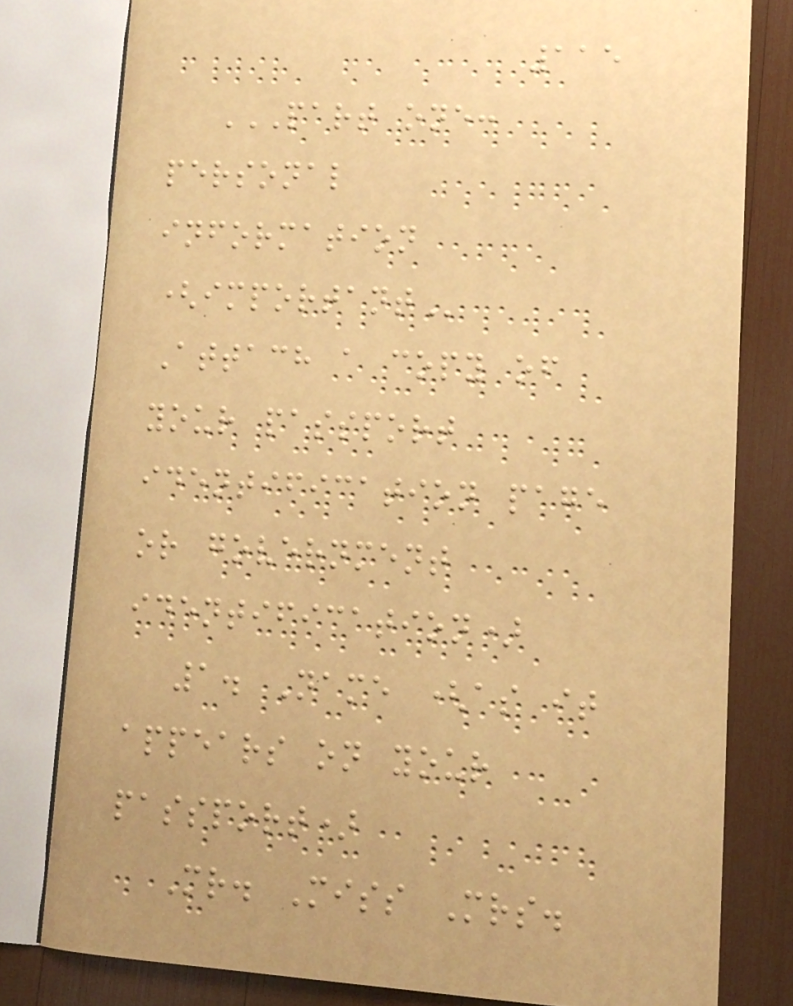115
PART ONE:
PERSONAL
INFORMATION
(IMPORTANT
Attach a copy of
your passport
identification page
or government
identification)
1. Name (as it
appears on your
passport)
Mr. Miss Mrs.
